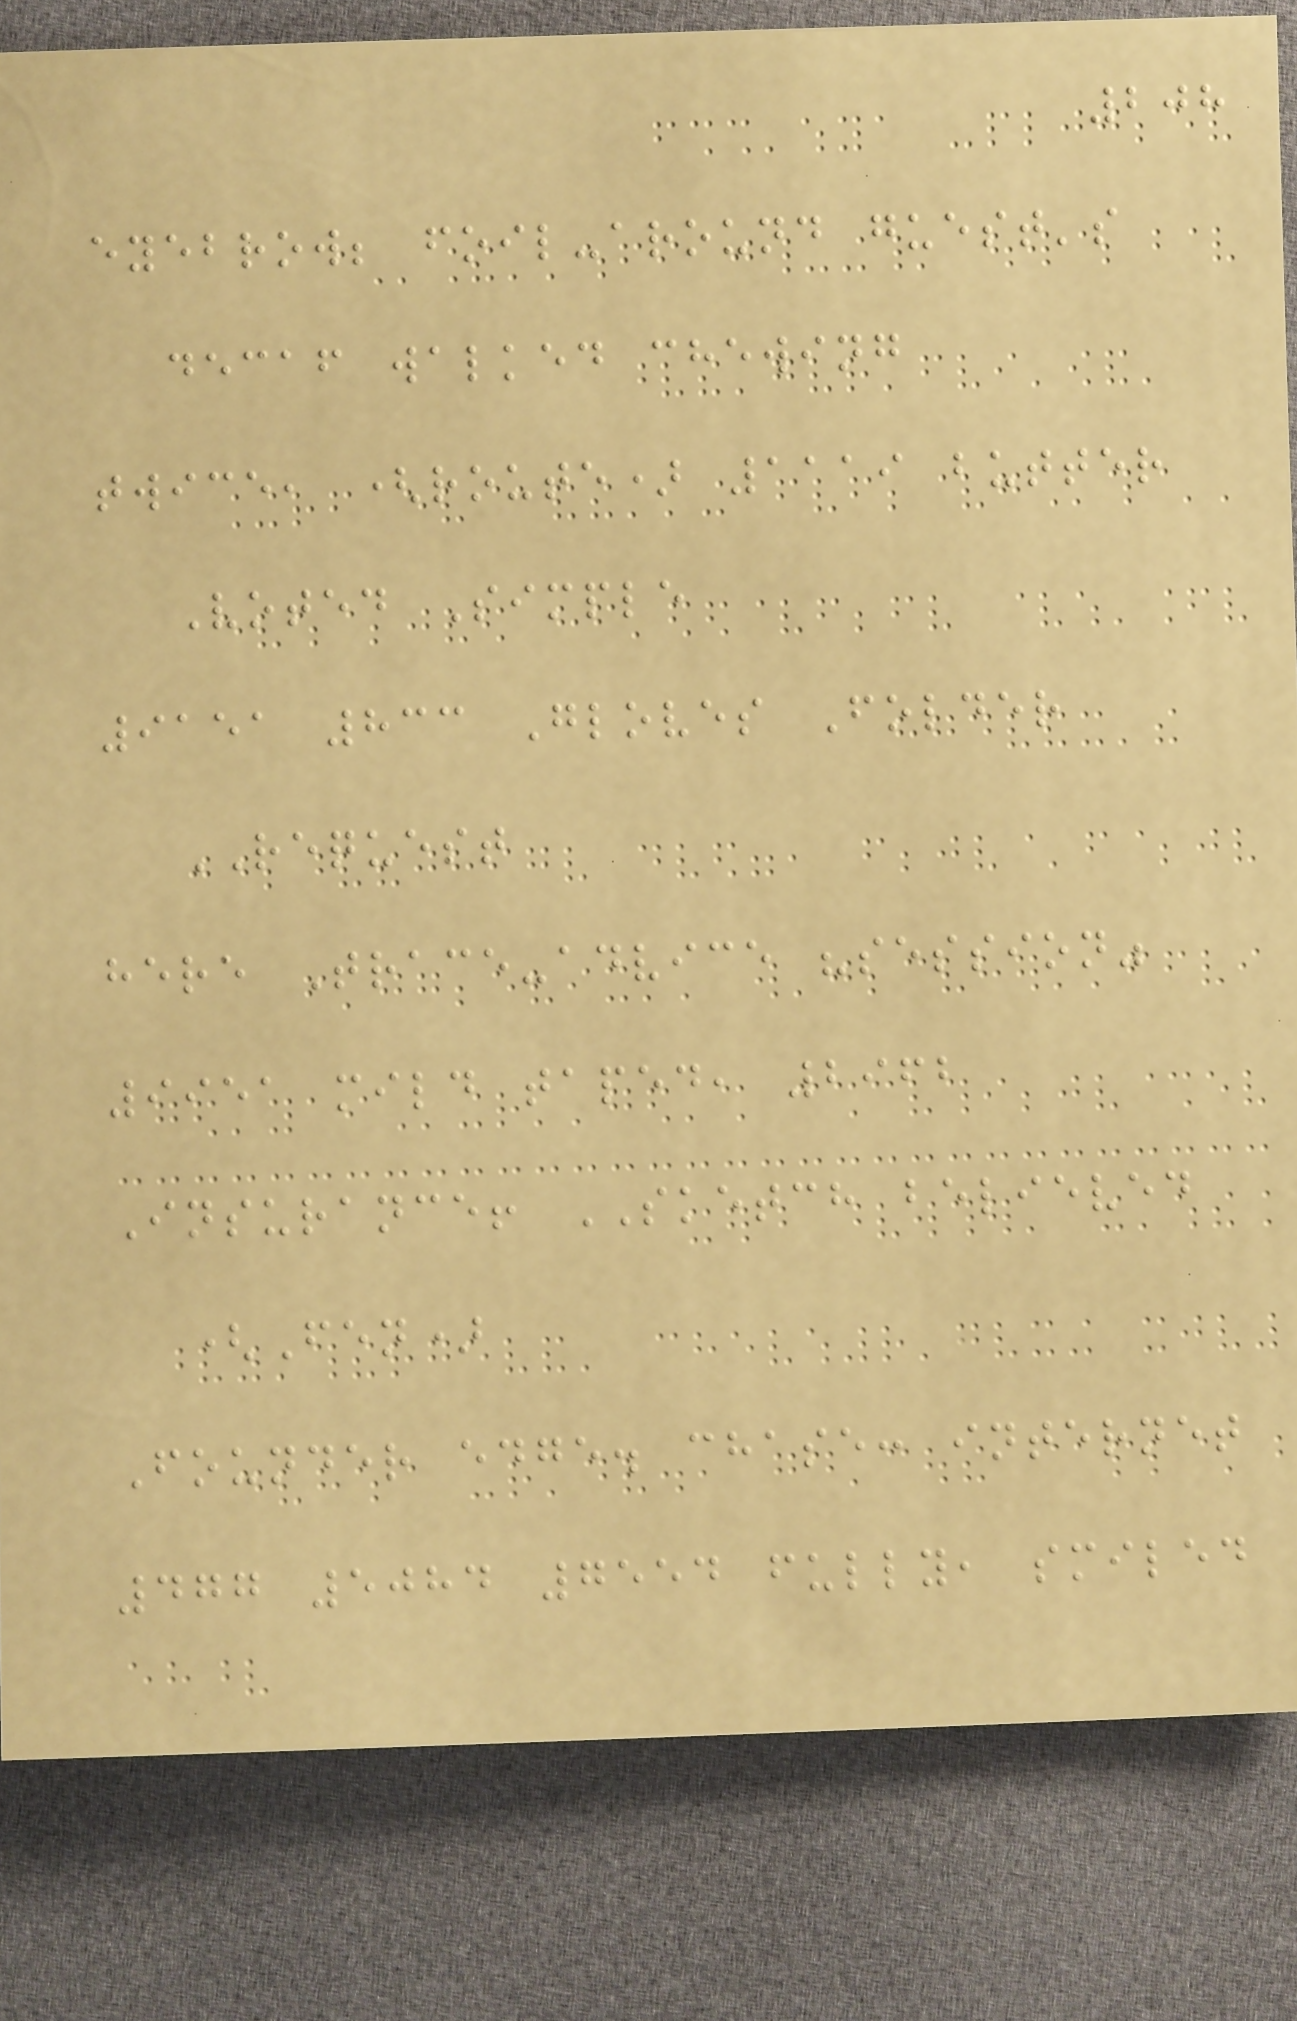208
eyebrow; foil-around guest's
decaf walked chewing
twice, (route) 1119 butter
Voted Simple
9151 833 Gloves Folder
REQUEST
here Trace-advice "session"
9951 mild taped, 2962
Insurance! SKETCH believed
(Fen)
Founder edge. chase: internet
477 5084 7554 fully, smiled
